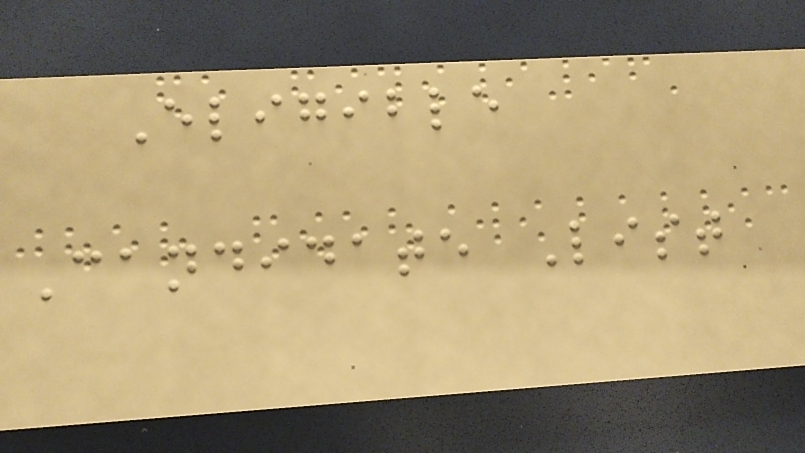Eligible
Candidate List
